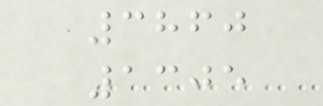3860
1305
